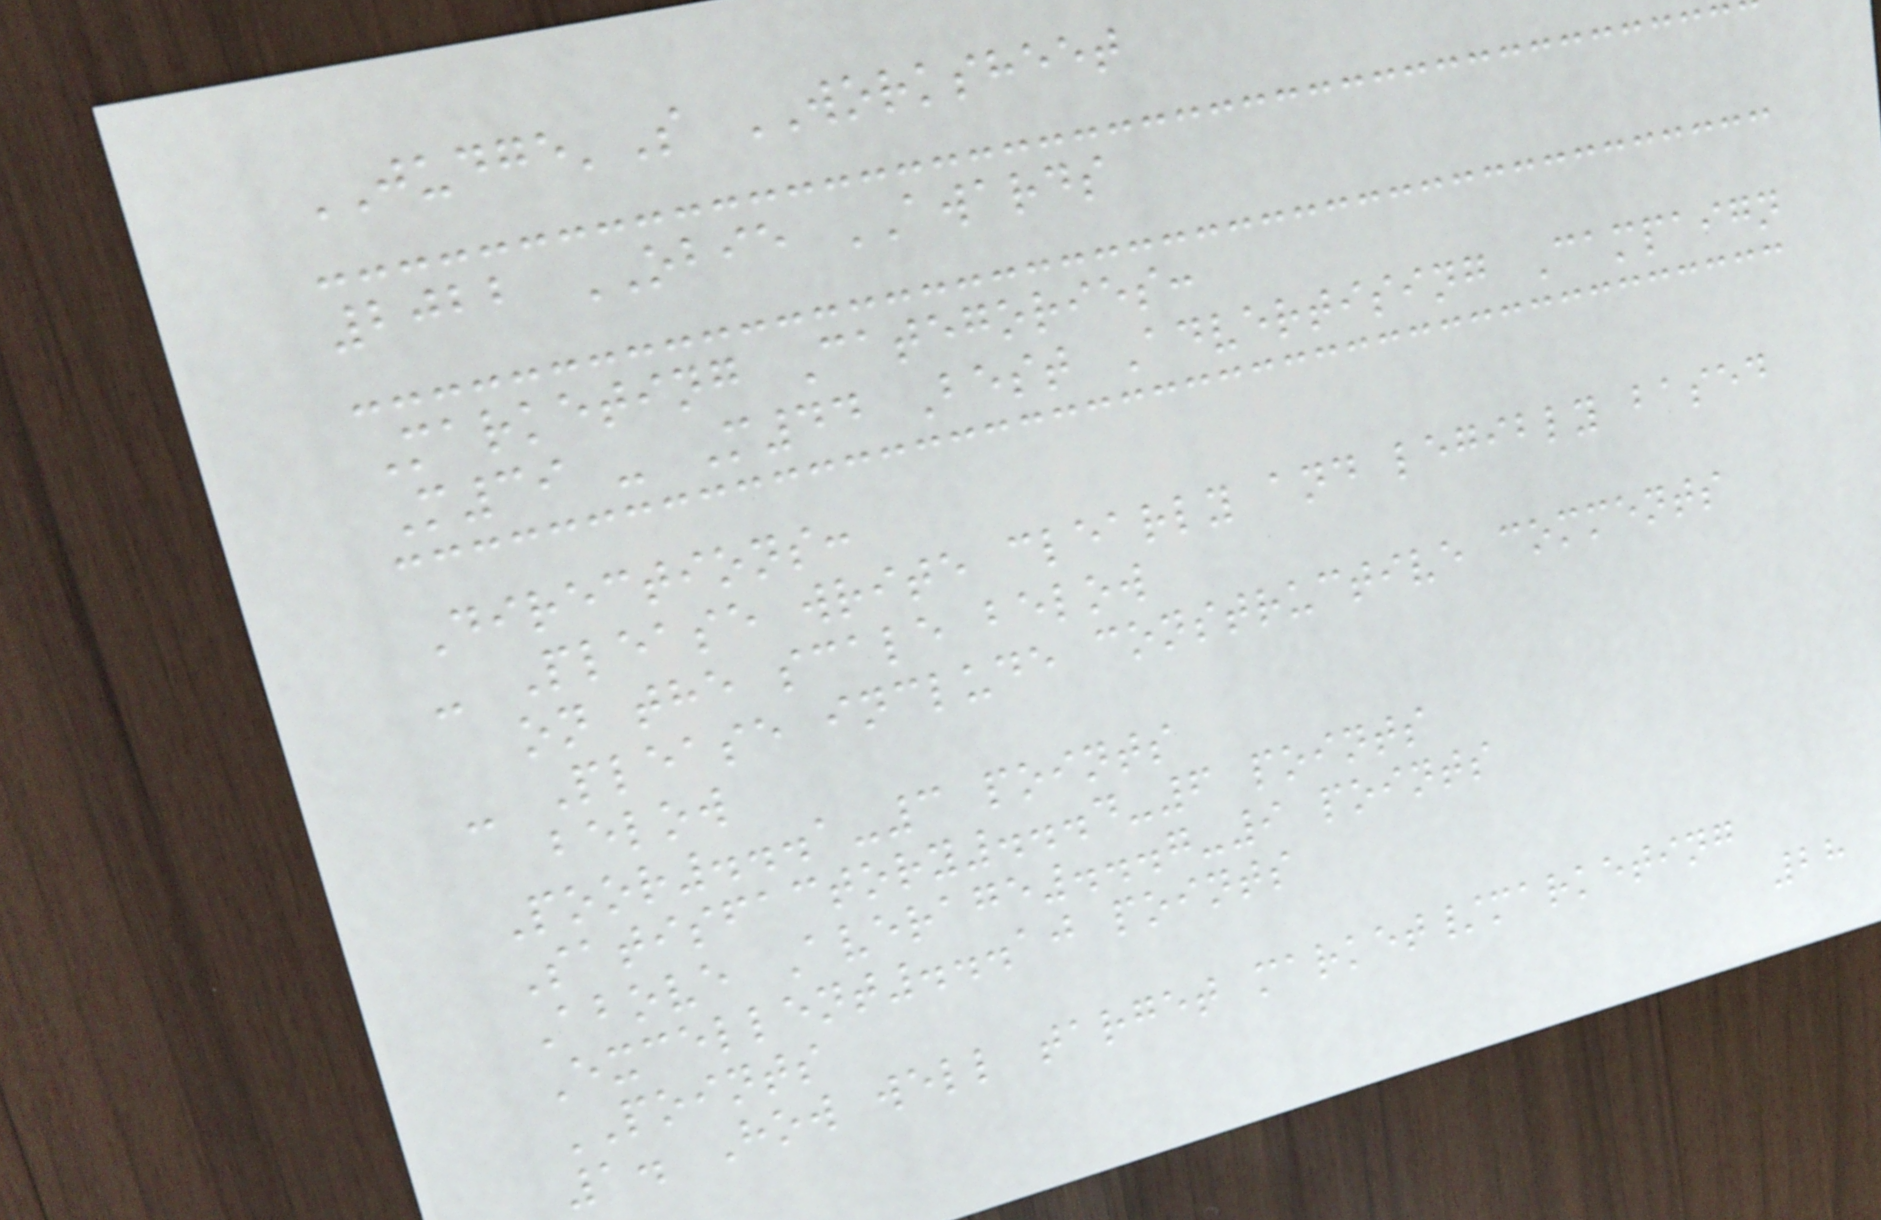JUDGE'S WORKSHEET
2022 OBIE AWARDS
Marketing Categories:
M39 - M44 Best Advertising Campaign
Directions:
- Please write clearly and legibly based
on the scale below
- Please include constructive comments
below
Poor...1-3 points
Satisfactory...4-6 points
Above Average...7-9 points
Excellent...10 points
POINTS
1. How well target market/marketing
28
